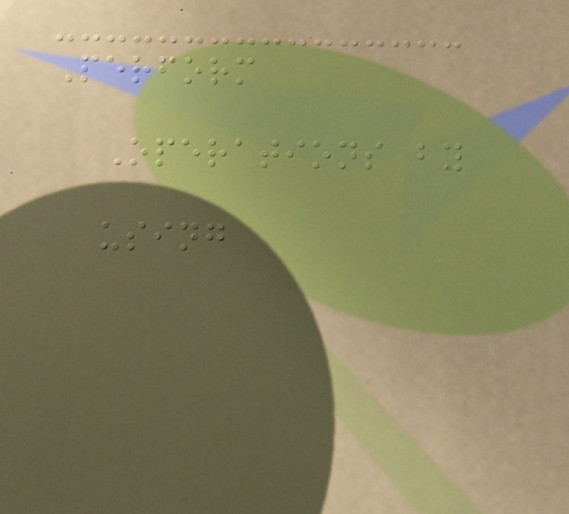Perform
Operations by
using
